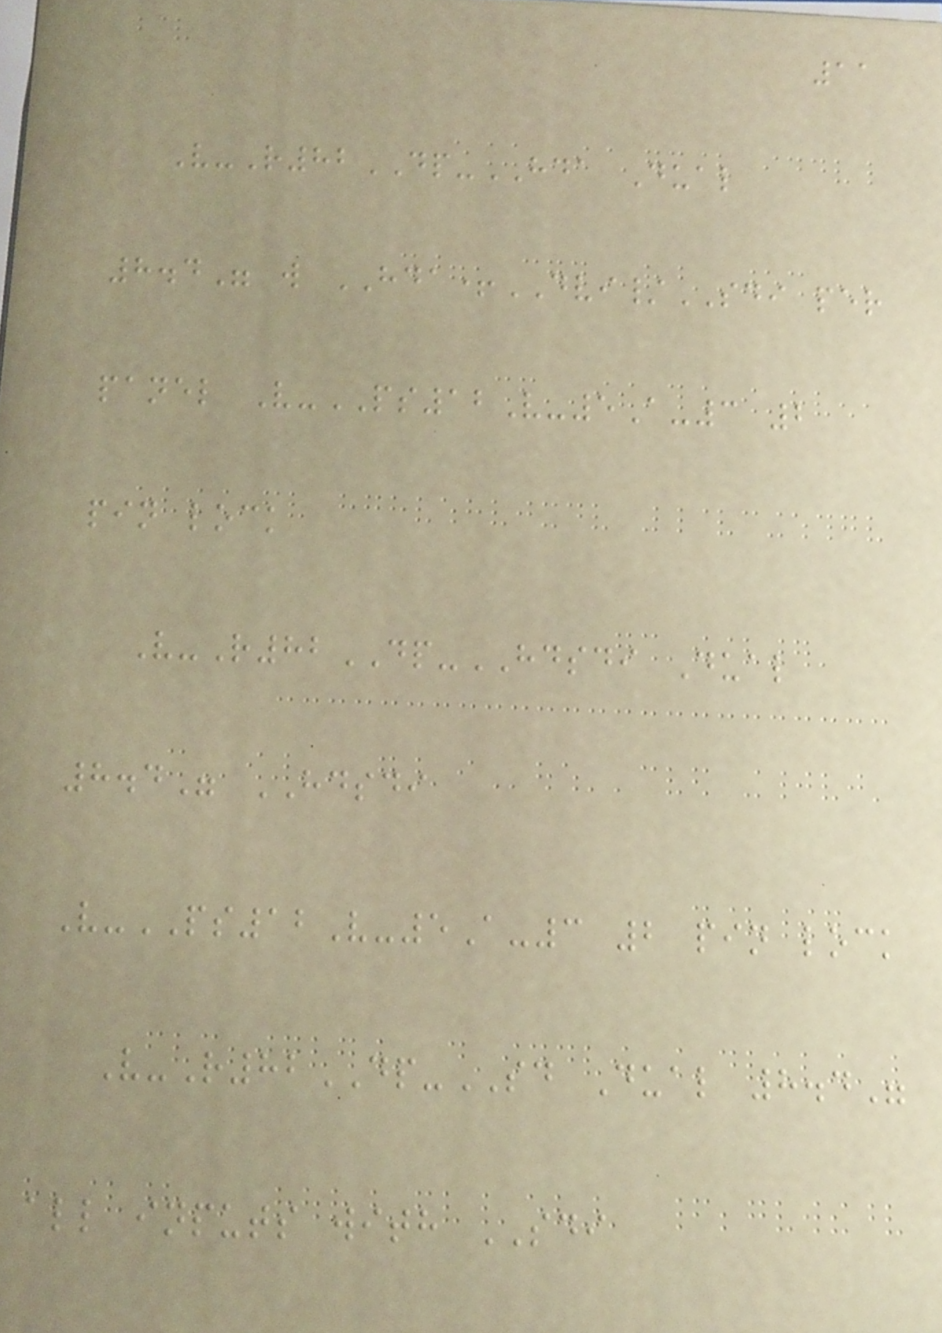11
V-R82DP-HDA Dual
8.4" w HDA+DVI/SDI per
panel V-PS12V-5A-3 2
pin lock
V-R82DP-HDSDI Dual
8.4" HDSDI
V-PS12V-5A-3 2 pin lock
V-R82DP-SD Dual 8.4"
all inputs with SDI
